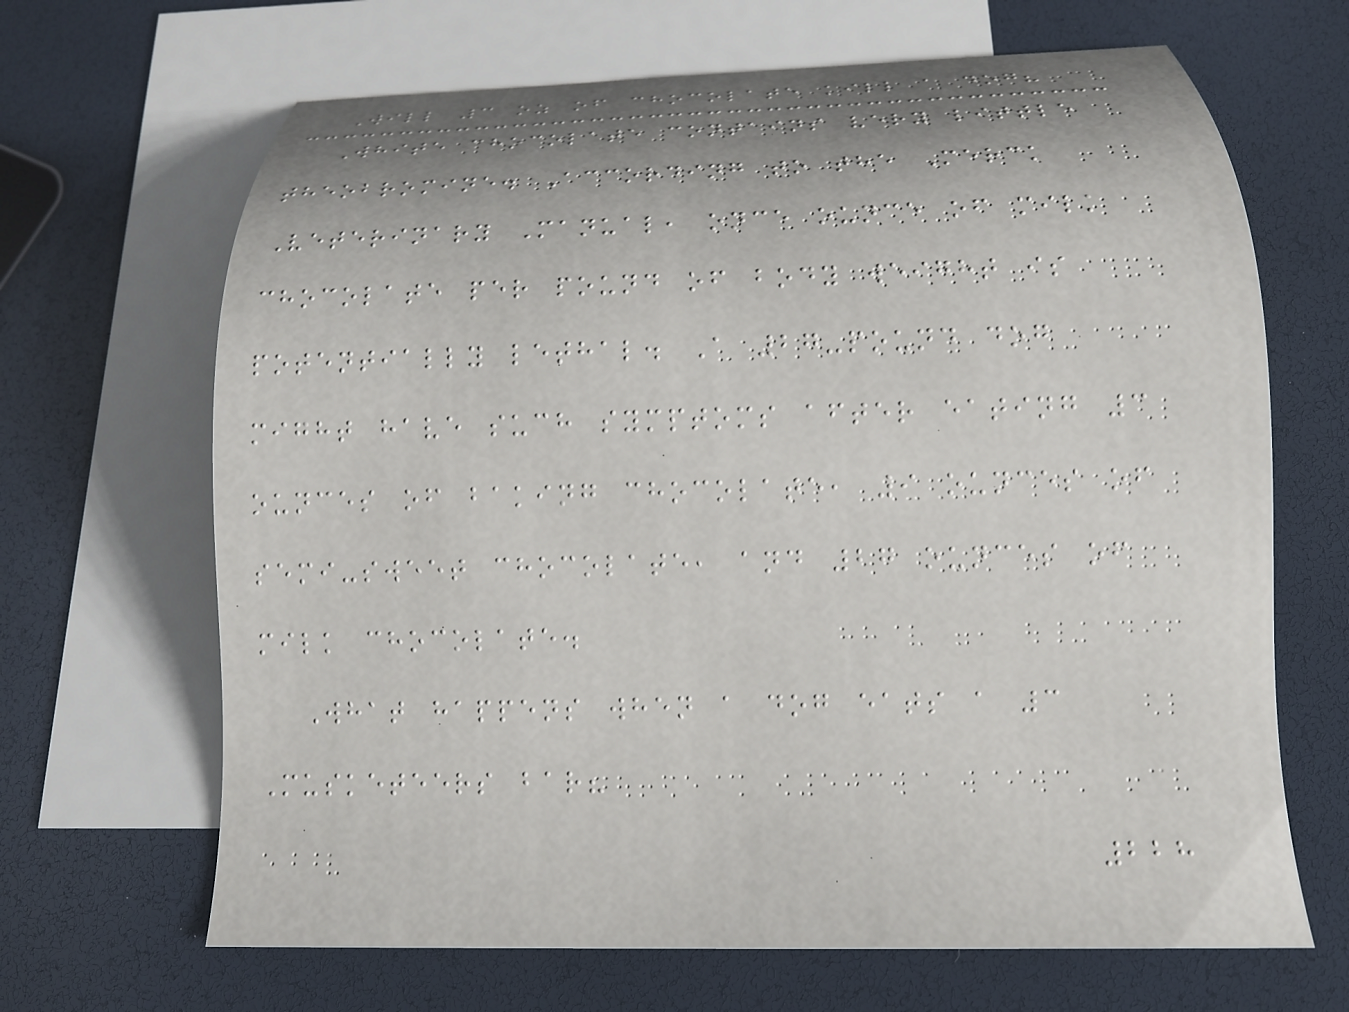Will 3 oz of chocolate kill a dog?
White chocolate contains very little
theobromine. According to the Merck
Veterinary Manual, once ounce of milk
chocolate per pound of body weight is
potentially lethal. A 27-pound dog
might have such symptoms after eating 3
ounces of baking chocolate, 9 ounces of
semi-sweet chocolate, and 27 ounces of
milk chocolate.
What happens when a dog eats a 3
Musketeers bar?
228
